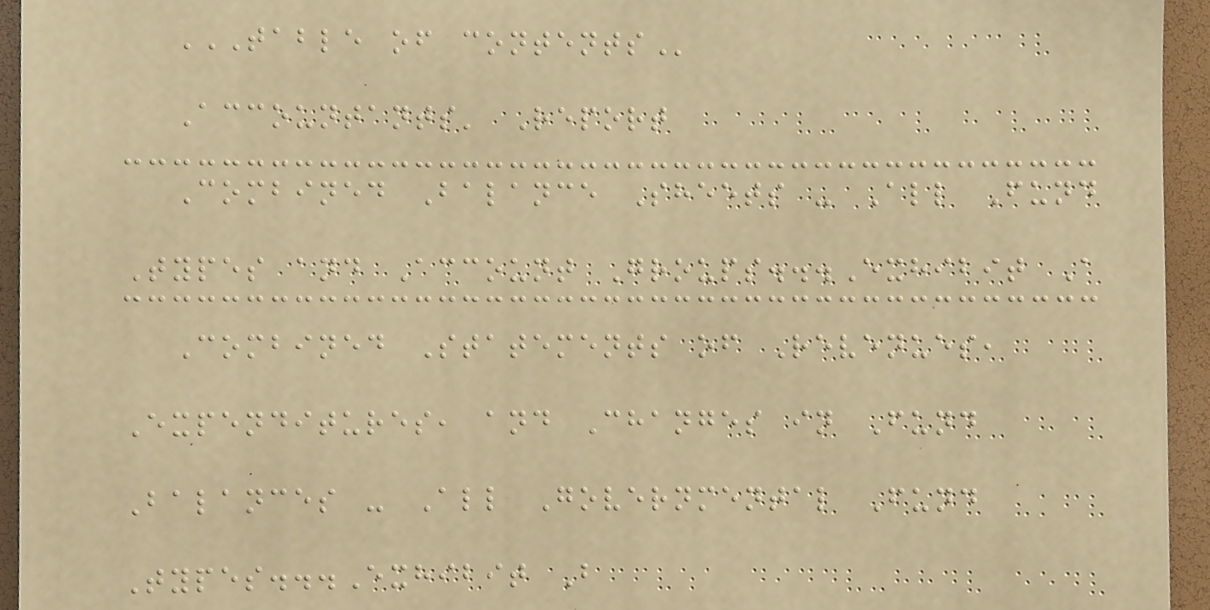TABLE OF CONTENTS
Accountants' Report
Combined Balance Sheets - All Fund
Types and Account Groups...Exhibit A
Combined Statements of Revenues,
Expenditures, and Changes in Fund
Balances - All Governmental Fund
Types...Exhibit B
